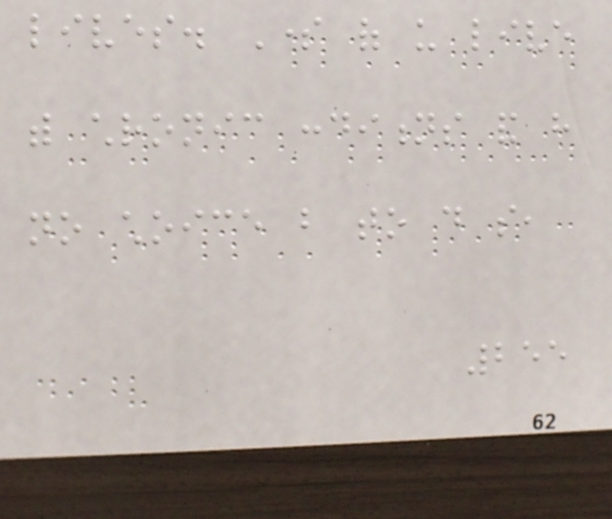lives. Some of us live
with chronic conditions and have
no choice but to do so,
255
